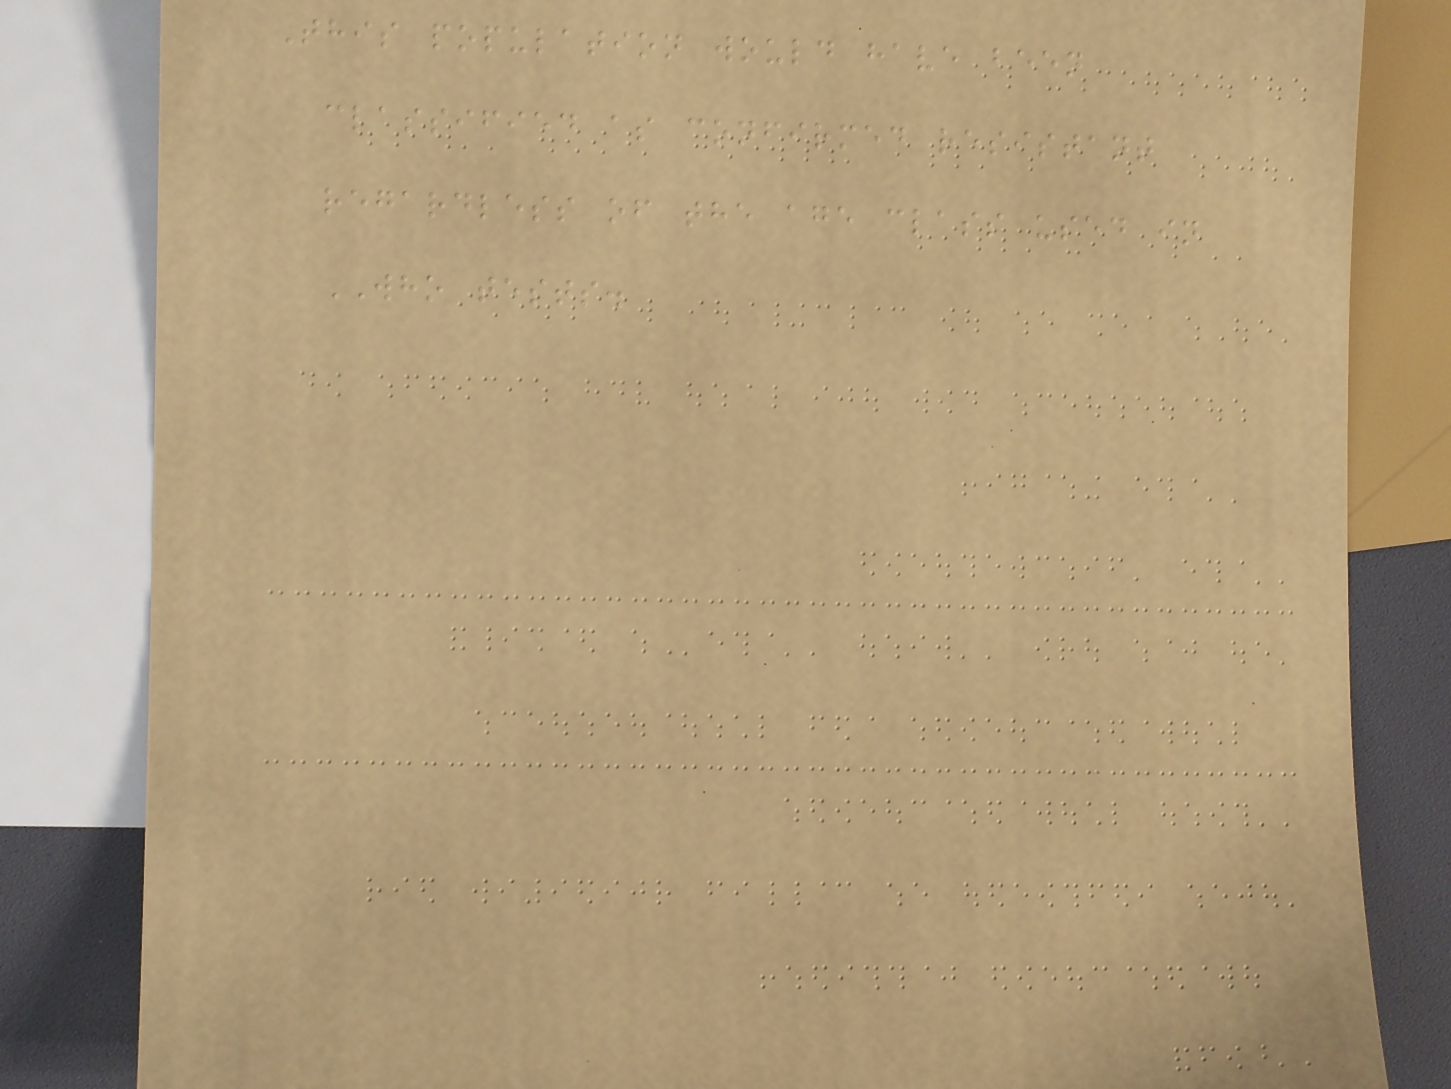This population would have been
classified as confirmed resistant
regardless of the age class used in
WHO tests.
